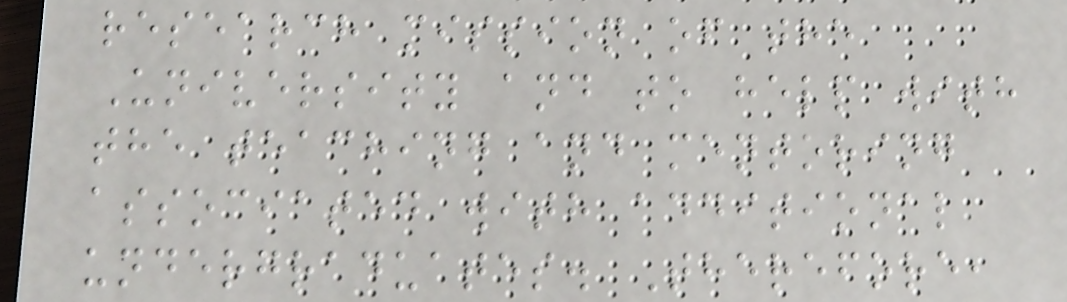research mission of the
University and to help with
the teaching and mentoring
associated with additional
undergraduates. Therefore,
